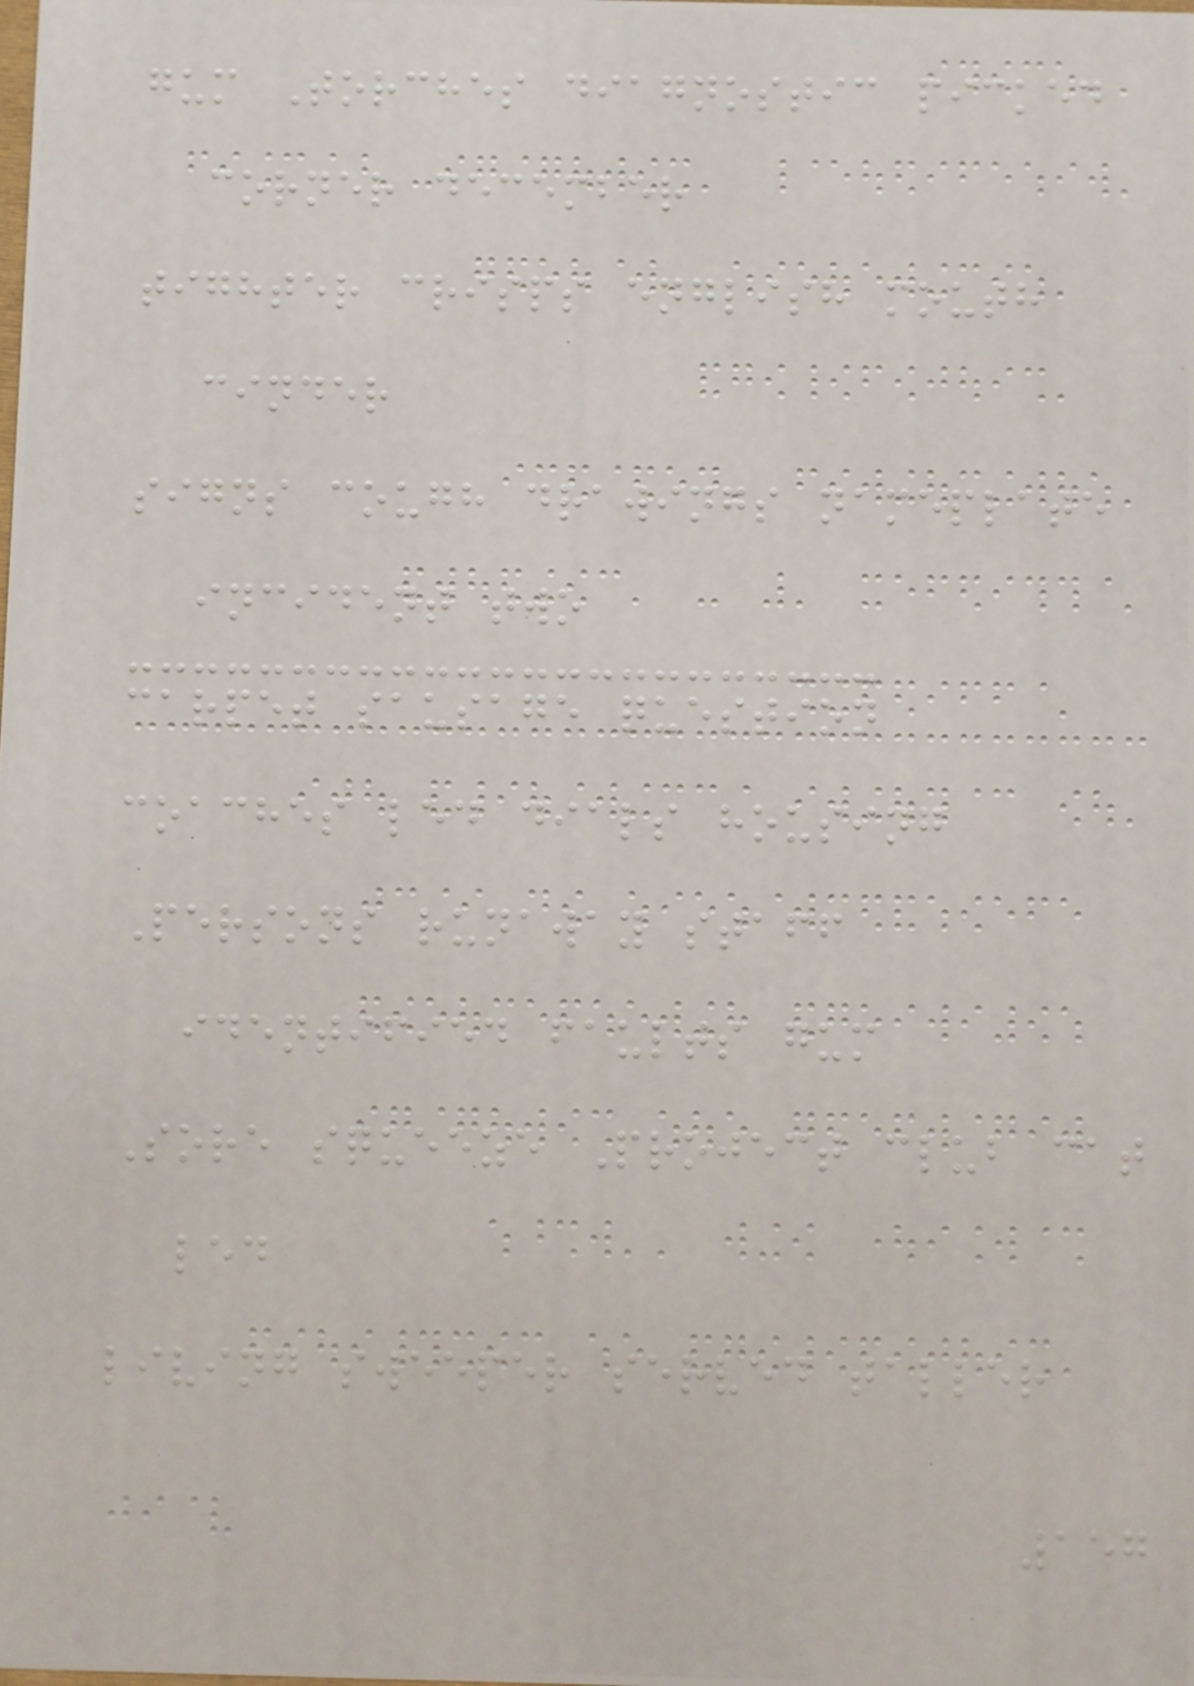gum Torches diagnostic picked
corner december
tighter crisps english mouth
cinder
signs cough drawings nameplate
incident two
carpet sausage question
coaches led dials housing
Persons runaway staff
identified faults gum
Sore squeeze Project club cat
led
living sweeper served taller
157
